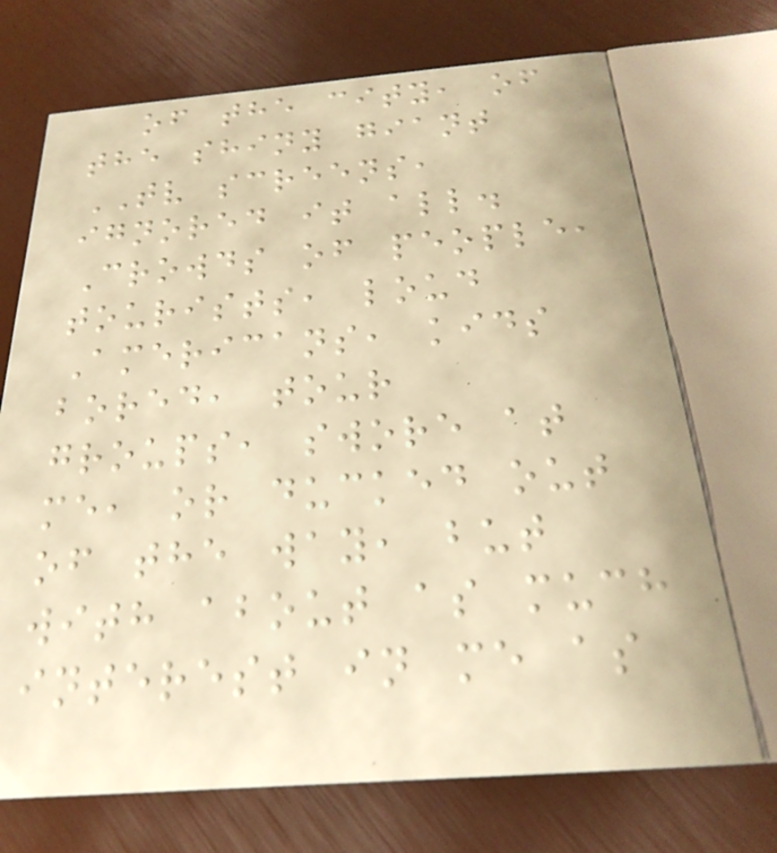of the city, of
the shiny giant
TV screens,
ignored it all.
Crowds of people,
tourists, loud
Americans, kids
bored, tour
groups, swore at
me, or ducked out
of the way, but
with about as much
interest in me as
